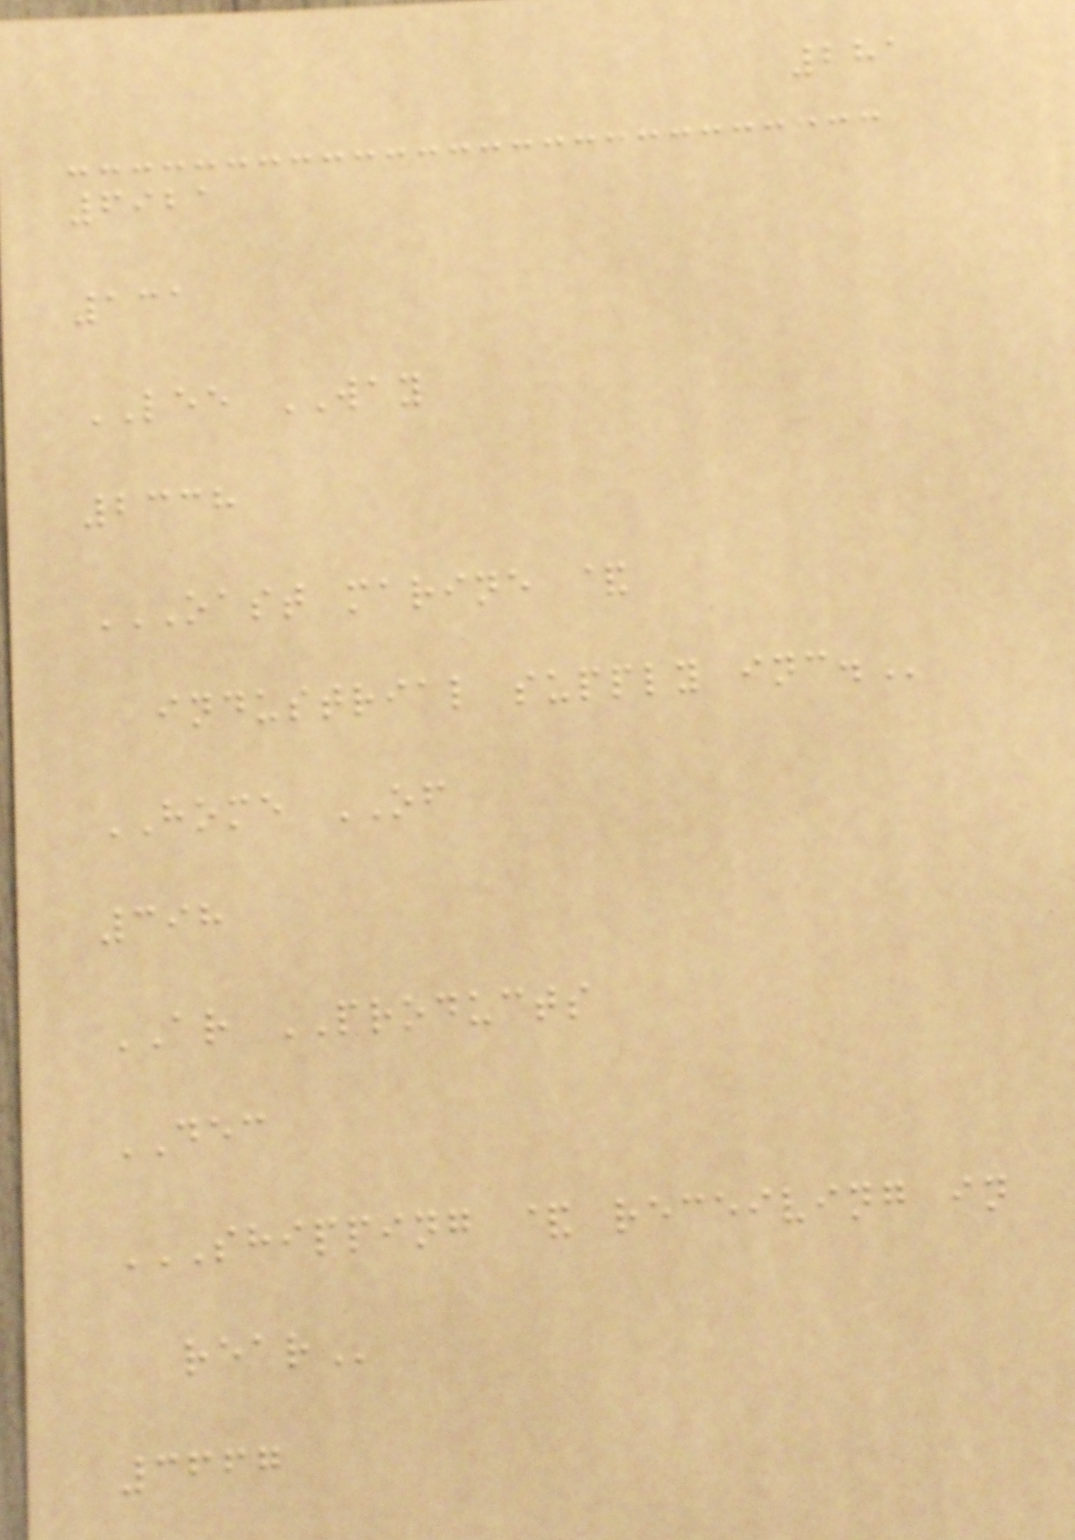281
6921
131
LEE WAY
2338
OAST MARINE &
INDUSTRIAL SUPPLY INC.
HOME OF
398
AR PRODUCTS
DEC
SHIPPING & RECEIVING IN
REAR
3667
